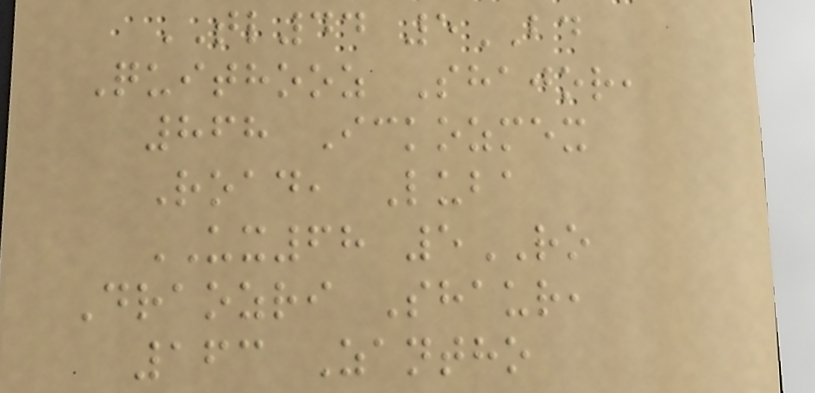TL44 5BD
Quithooz Shajor,
868 Ickozmex
Road, Luba
UX68 5RO
Draozri Shaur,
163 Zantho
